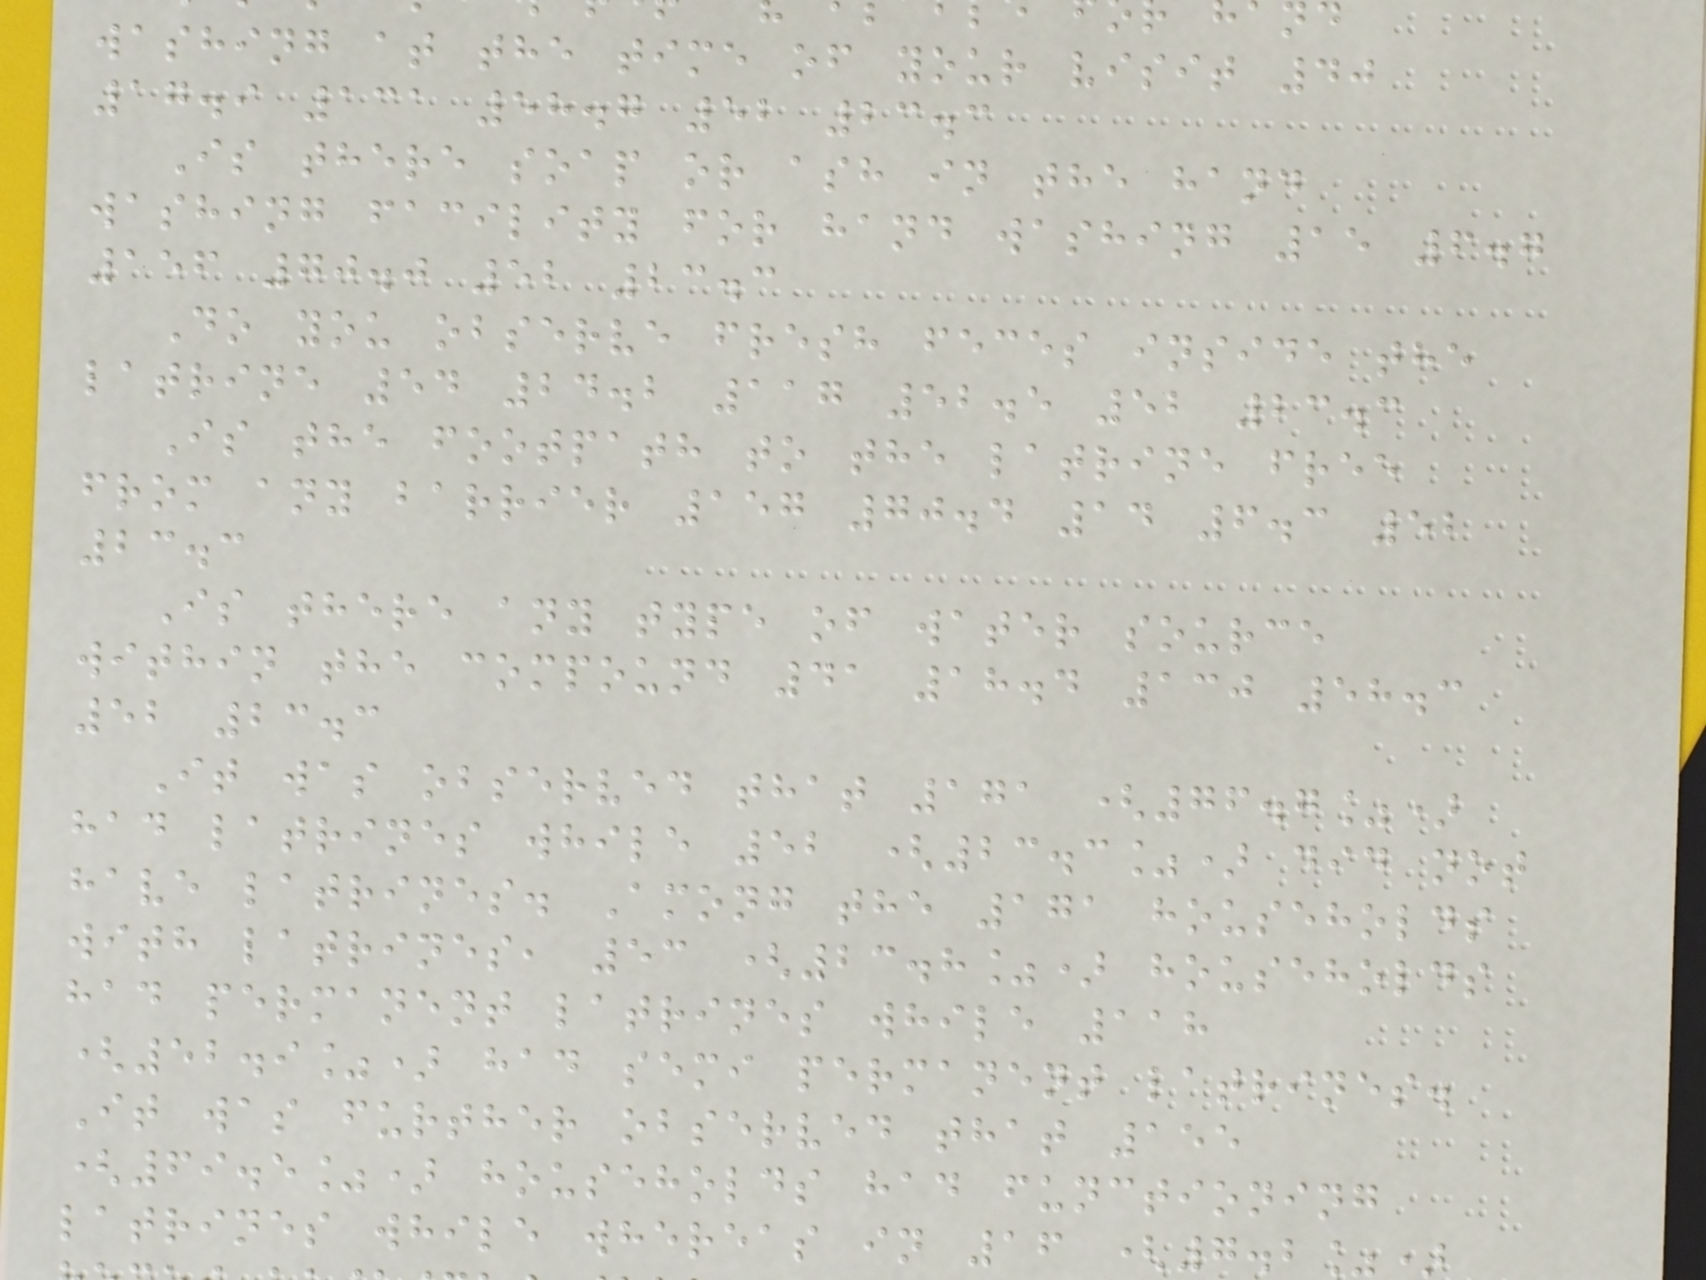washing at the time of your visit 40
17.9 131 58.7 52 23.3
Is there soap or ash in the hand
washing facility for hand washing 15 6.7
156 70.0 52 23.3
Do you observe fresh feces inside the
latrine 54 24.2 117 52.5 52 23.3
Is the footpath to the latrine free
from any barrier 157 70.4 14 6.3 52
23.3
Is there any type of water source
within the compound 41 18.4 130 58.3
52 23.3
It was observed that 171 (76.7%)
had latrines while 52 (23.3%) did not
have latrines. Among the 171 households
with latrines, 53 (23.8%) households
had permanent latrines while 118
(52.9%) had semi permanent latrines.
It was further observed that 155
(69.5%) households had functioning
latrines while whereas in 16 (7.2%)
